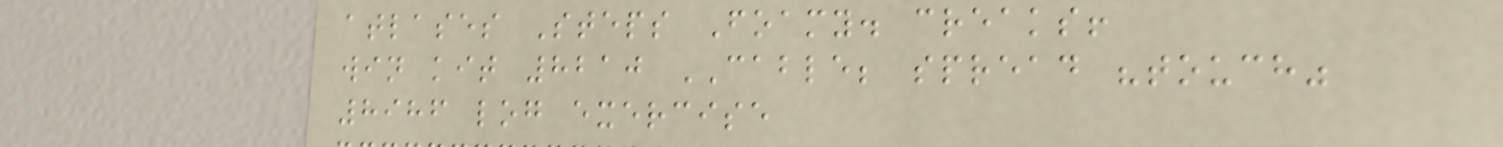atlases Steps Foamy. creaks!
win kit 8210 CABLE; spread "touch"
8986 log exercise
